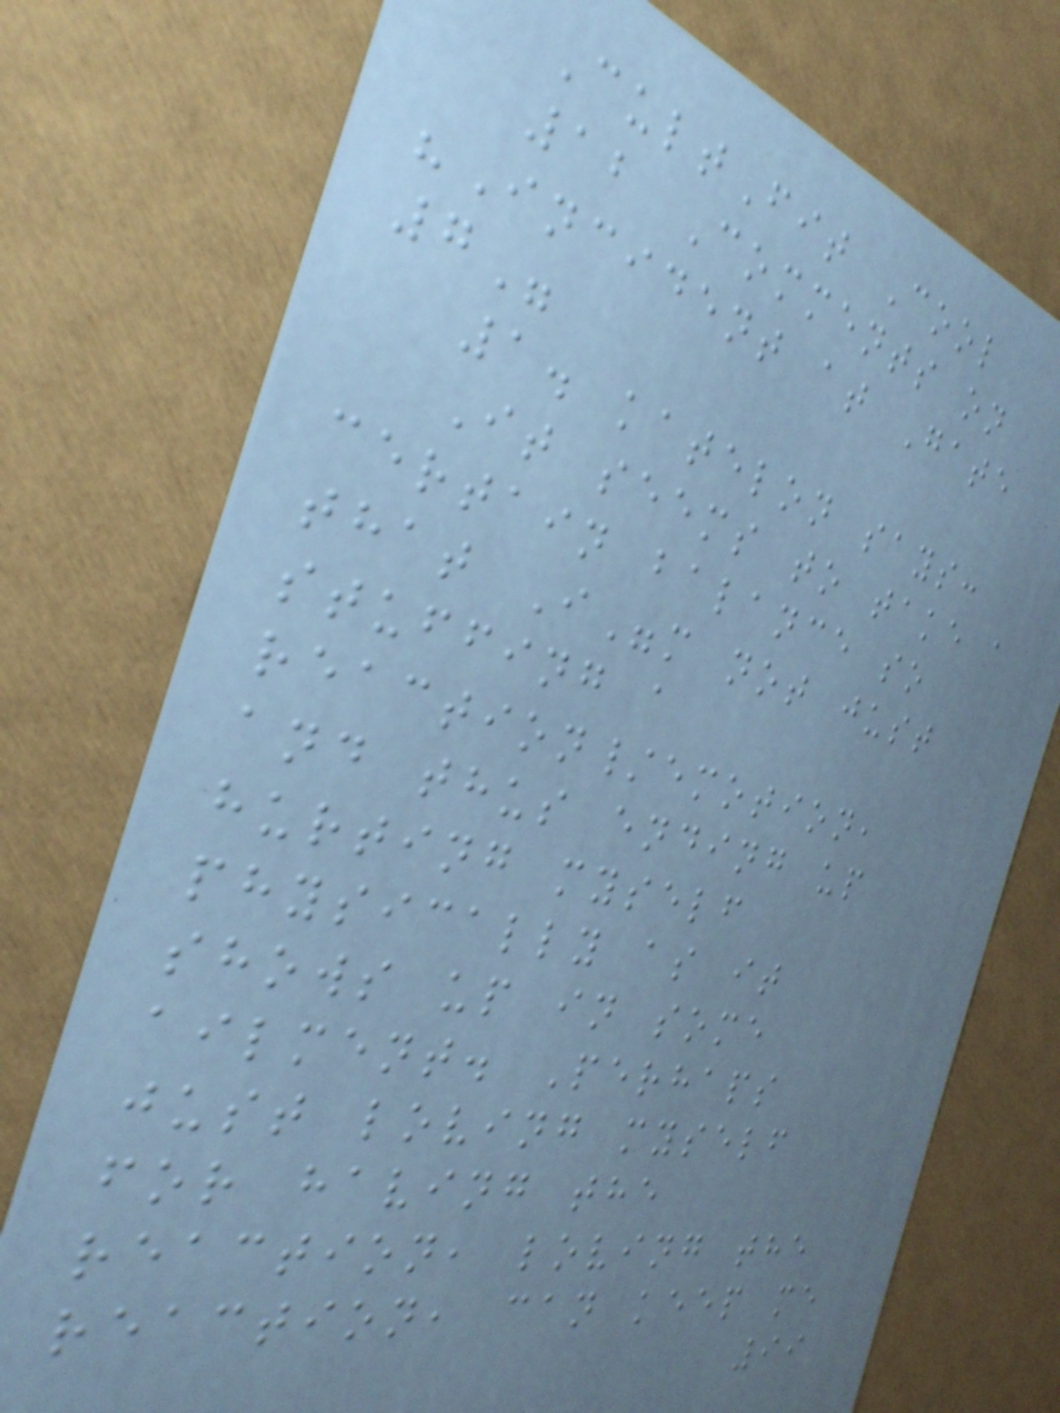CultFit Cool
12 Comments on
"Incident at Gate
7"
1. katelon says:
It seems to take a
certain balance so
that I"m not just
stuffing a
reaction/emotion,
and thus ending up
hurting myself
physically as it
shows up in some
ailment. Perhaps
just loving myself
for having the
reaction, loving the
reaction, can keep me
99
